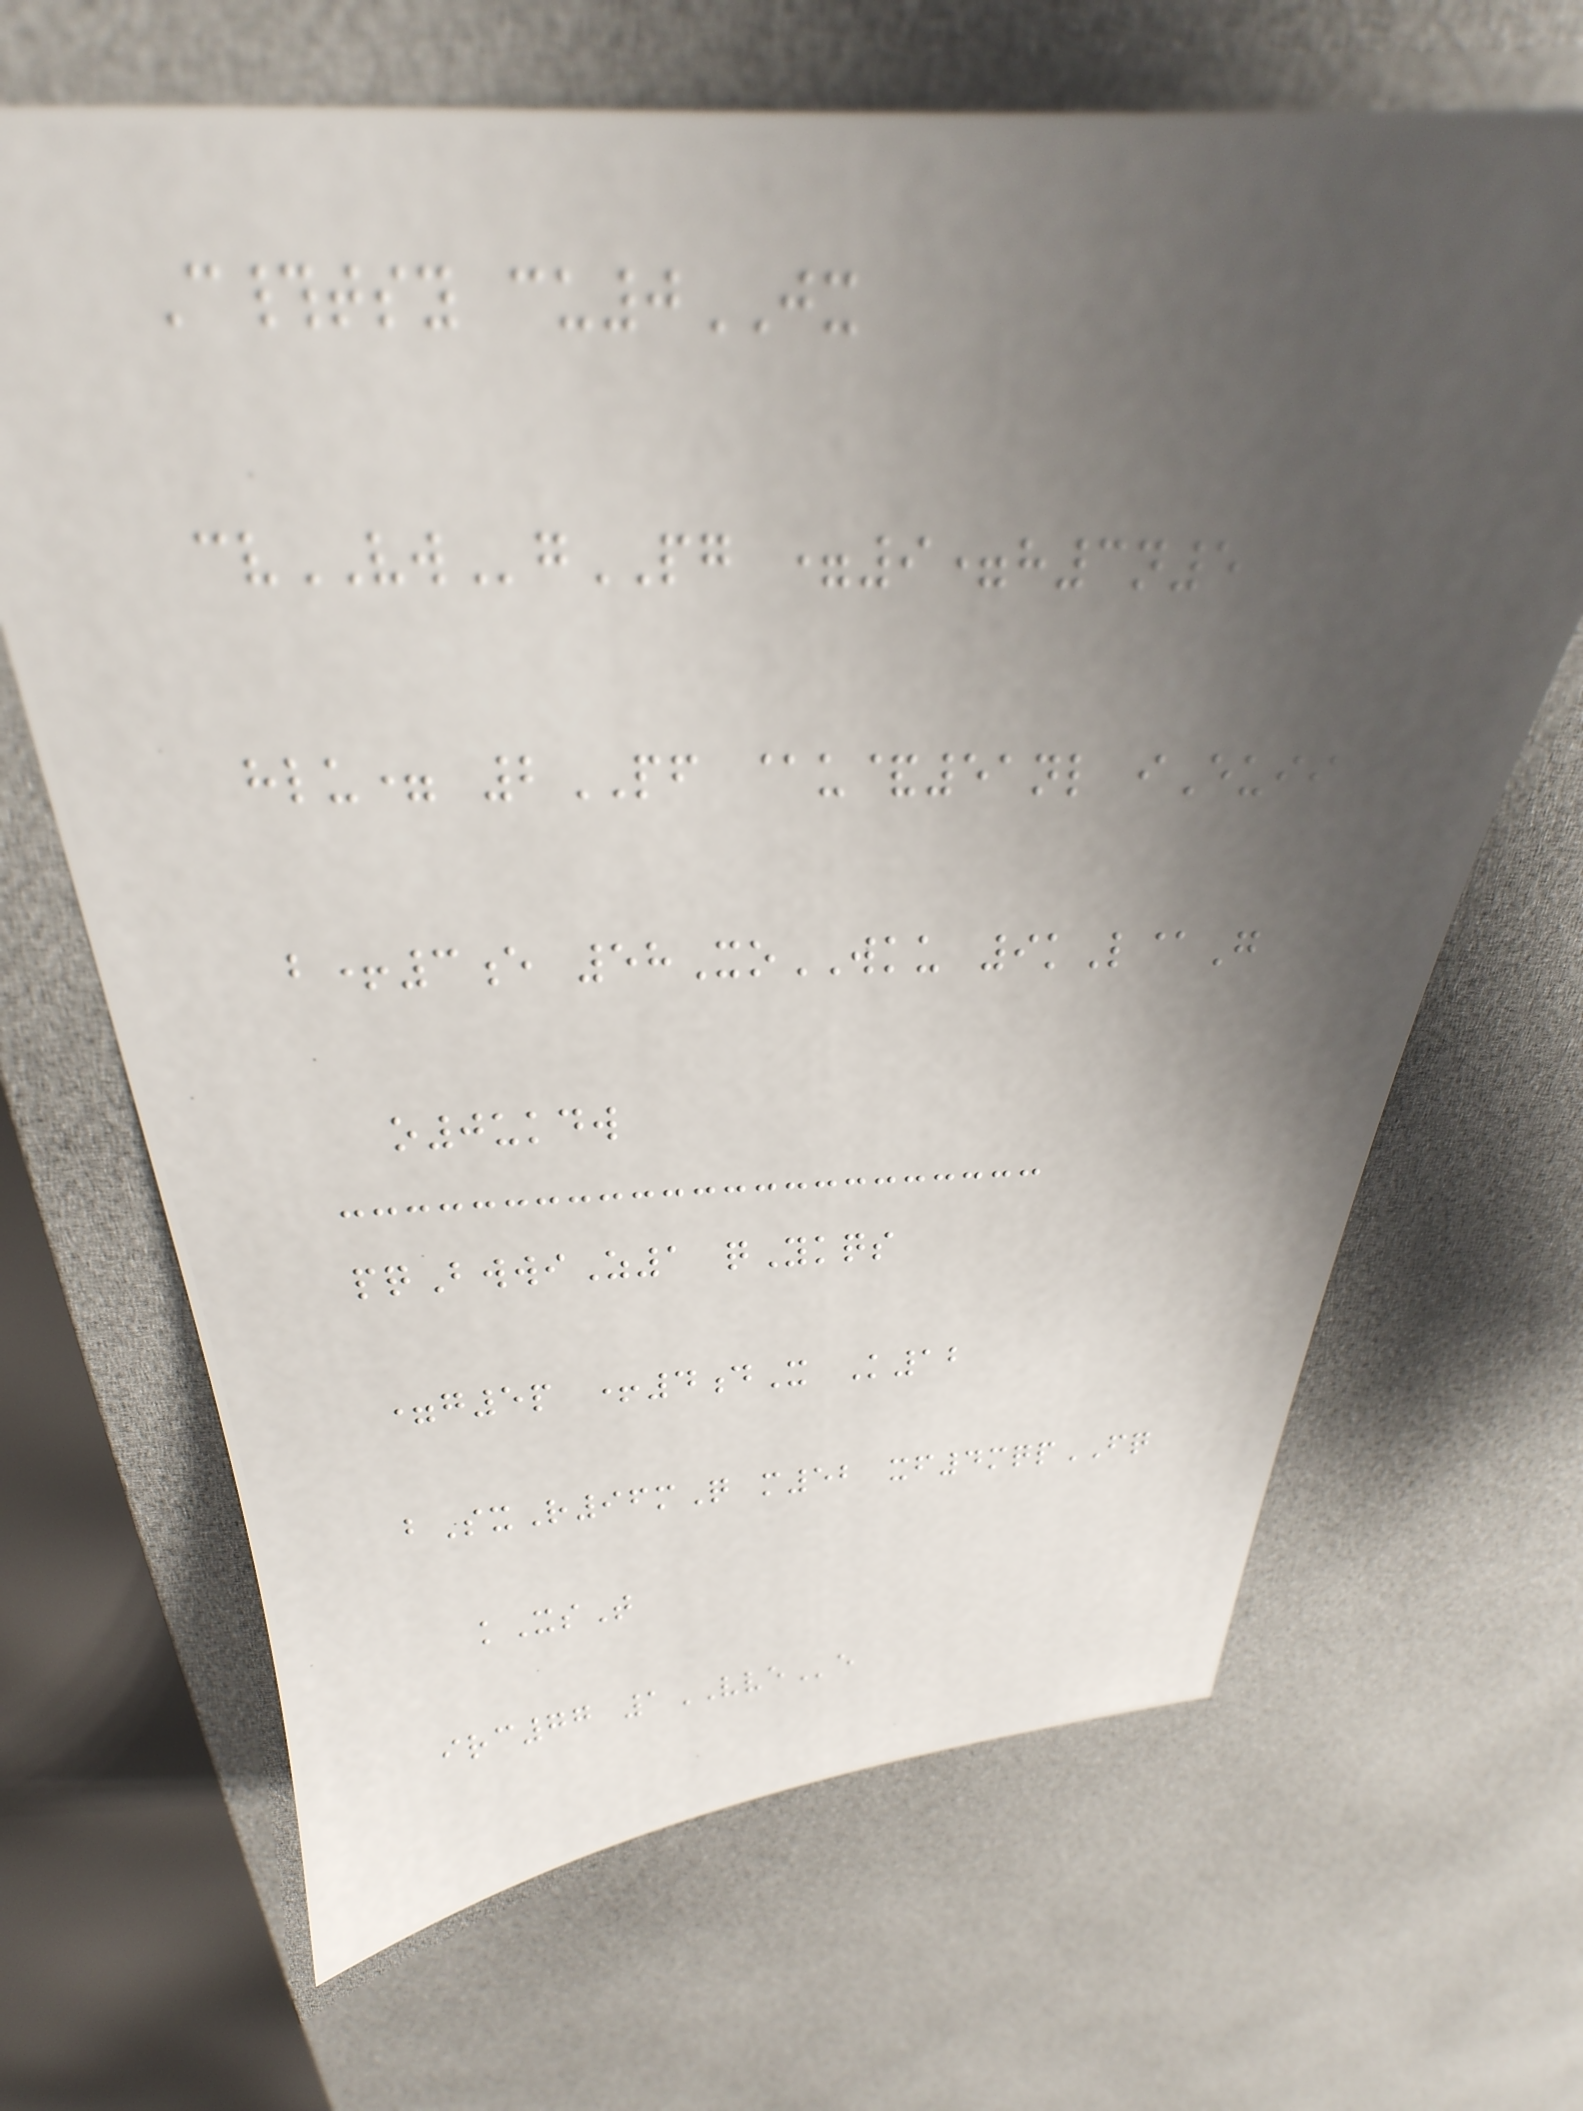C#tsy cu0JX
cvVWgPG =9=h3n5
hlu= 2PF @u&51nl iEuii
b+3e 58XoWKU 9kL@G
o0ukdw
pqBwwiZ1 qYkqs
=g5p +4dX K12
bSxR96mQ m52 xf4mqpFQ
kXsT
irc77 1VVEe
